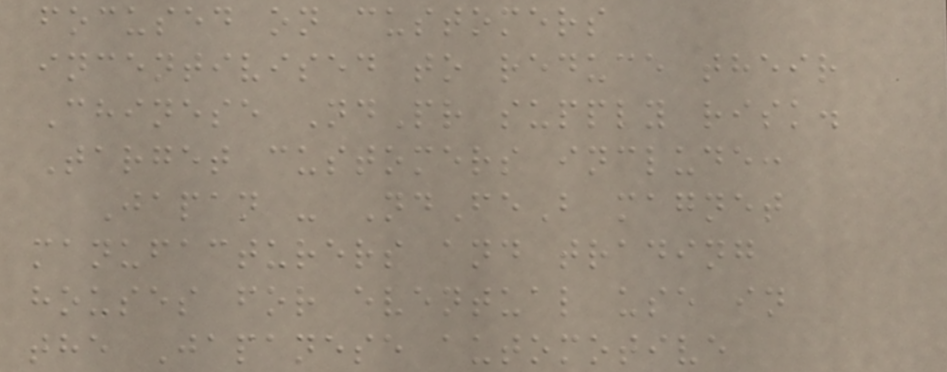focused on customers
incentivised to reduce their
Chinese NdPr supply risk.
Target customers include:
Japan - NdFeB magnet
manufacturers and trading
houses for eventual use in
the Japanese automotive
